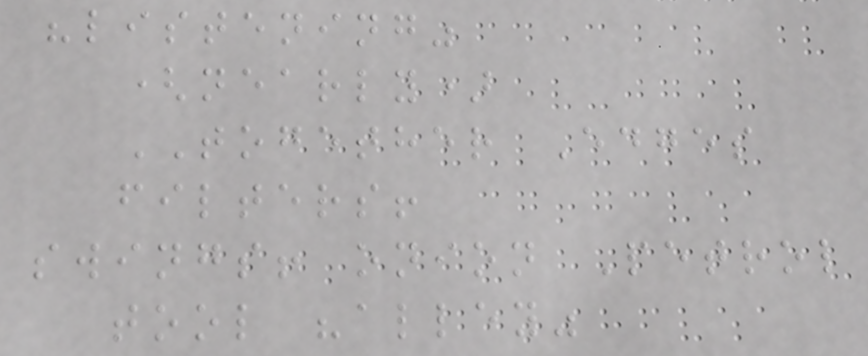"listening"
(nearly)
TOGETHER Edges
filters!
swings! onion Petrol
tool "alley"
